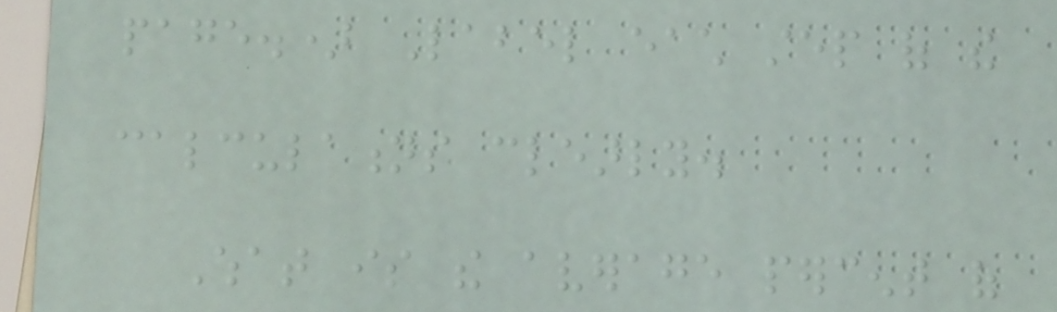page.) Label each step of the
calculations clearly.
What is the average percent of
